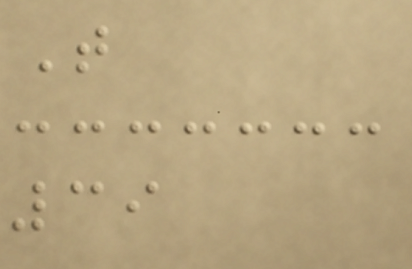T
39
